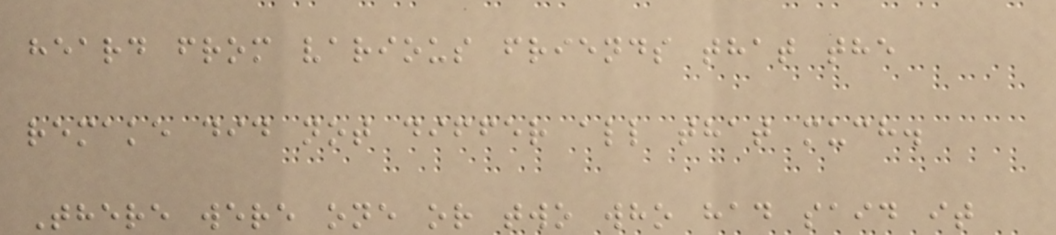heard from various friends that the
remake did not differ all that much.
There were one or two who had said it
